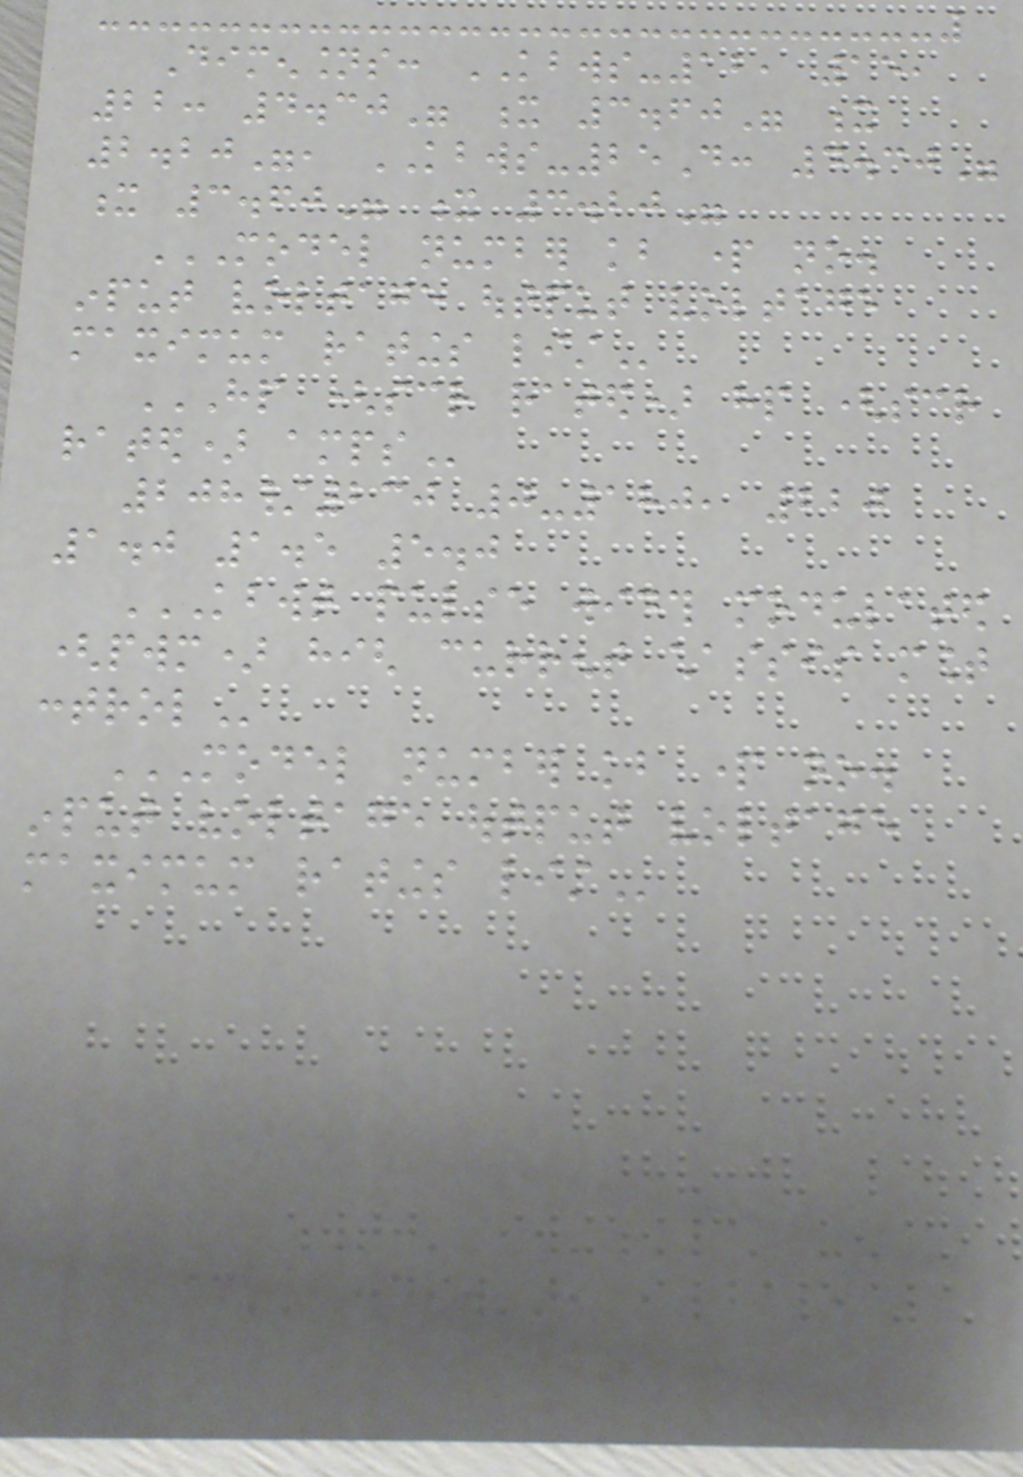Dimensions: KBWS-12, 15,
22: 4.30" x 3.60" x
2.20", KBWS-25D: 4.30"
x 3.60" x 3.20"
MODEL NUMBER KB PART NO.
INPUT VOLTAGE OUTPUT VOLTAGE
MAXIMUM RATINGS LIST
HP (SCR RATED) HP (SCR
RATED) AMPS
208/230 0-180, 220
1.0 1.5 5.0
KBWT PULSE WIDTH MODULATED
(PWM) HIGH CURRENT CHASSIS MOUNT
CONTROL
MODEL NUMBER KB PART NO.
INPUT VOLTAGE OUTPUT VOLTAGE
MAXIMUM RATINGS LIST
